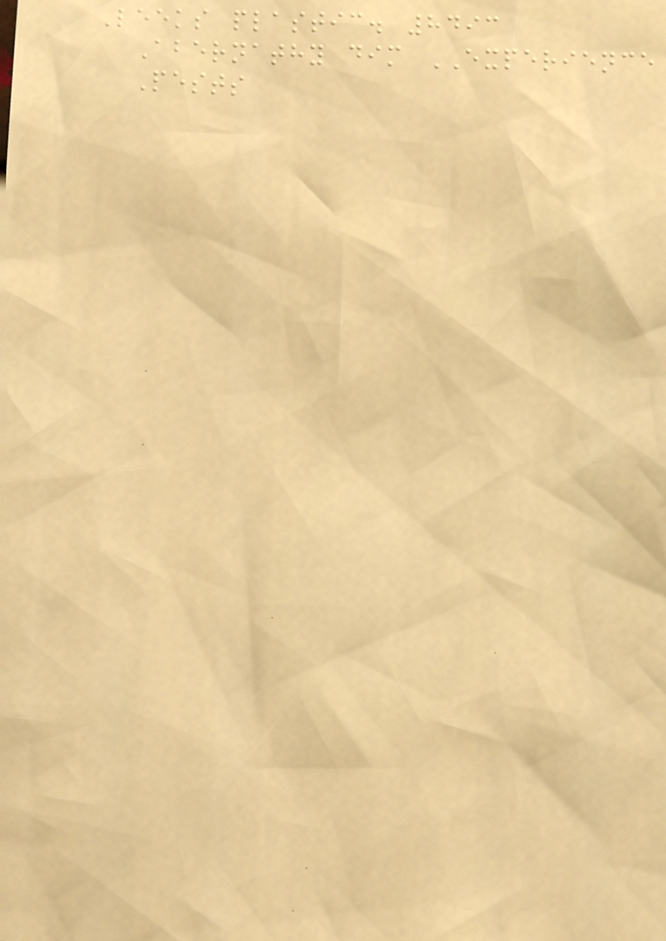Leeks plastic. 8493
Abernathy dim EXPERIENCE
Pests
